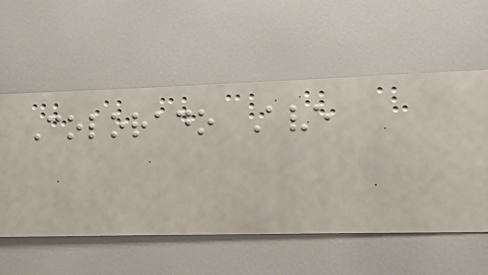Colorado Ave
